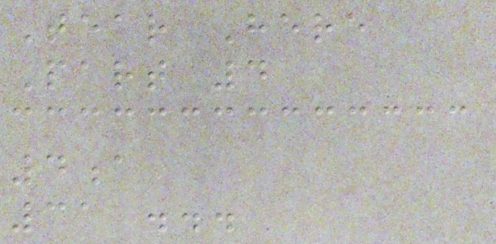Tear Here
Part 4
4a
31 ...
